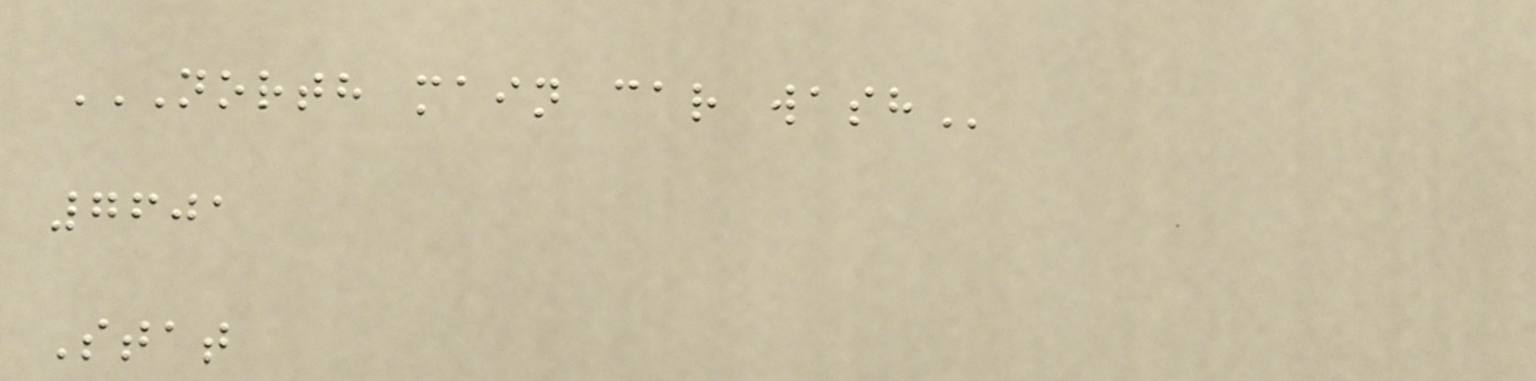NORTH MAIN CAR WASH
7601
Stat
